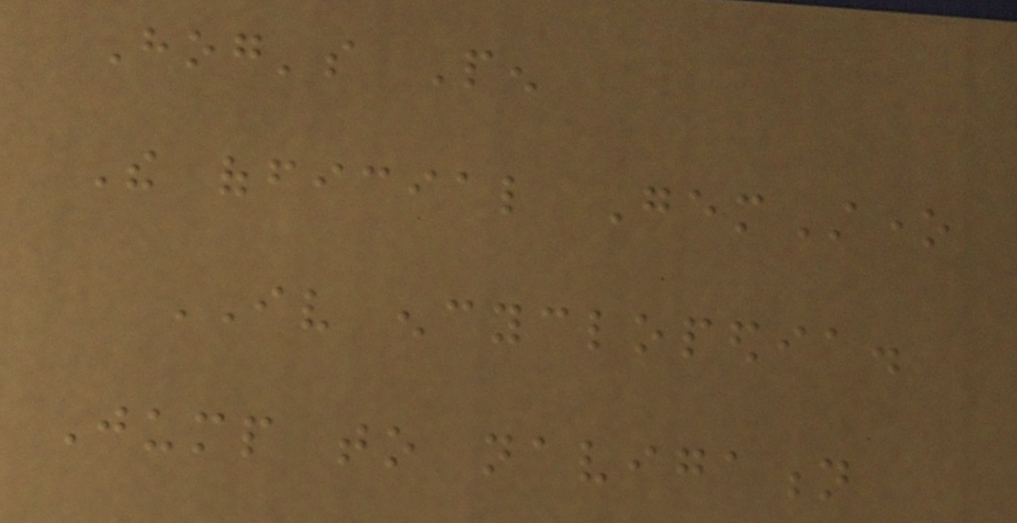Hog's Pen
The official GemStone
IV encyclopedia.
Jump to navigation
